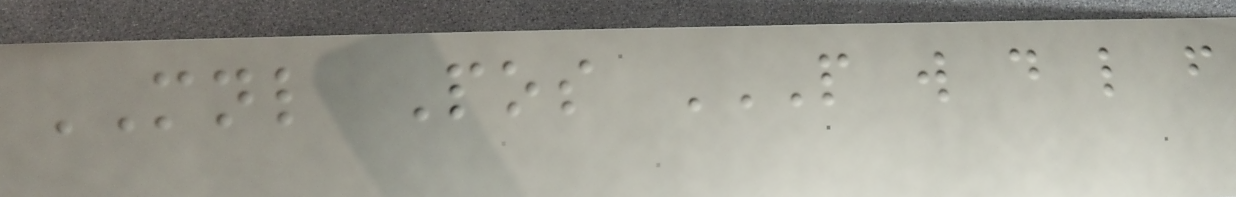MNL Pos P W D L F
